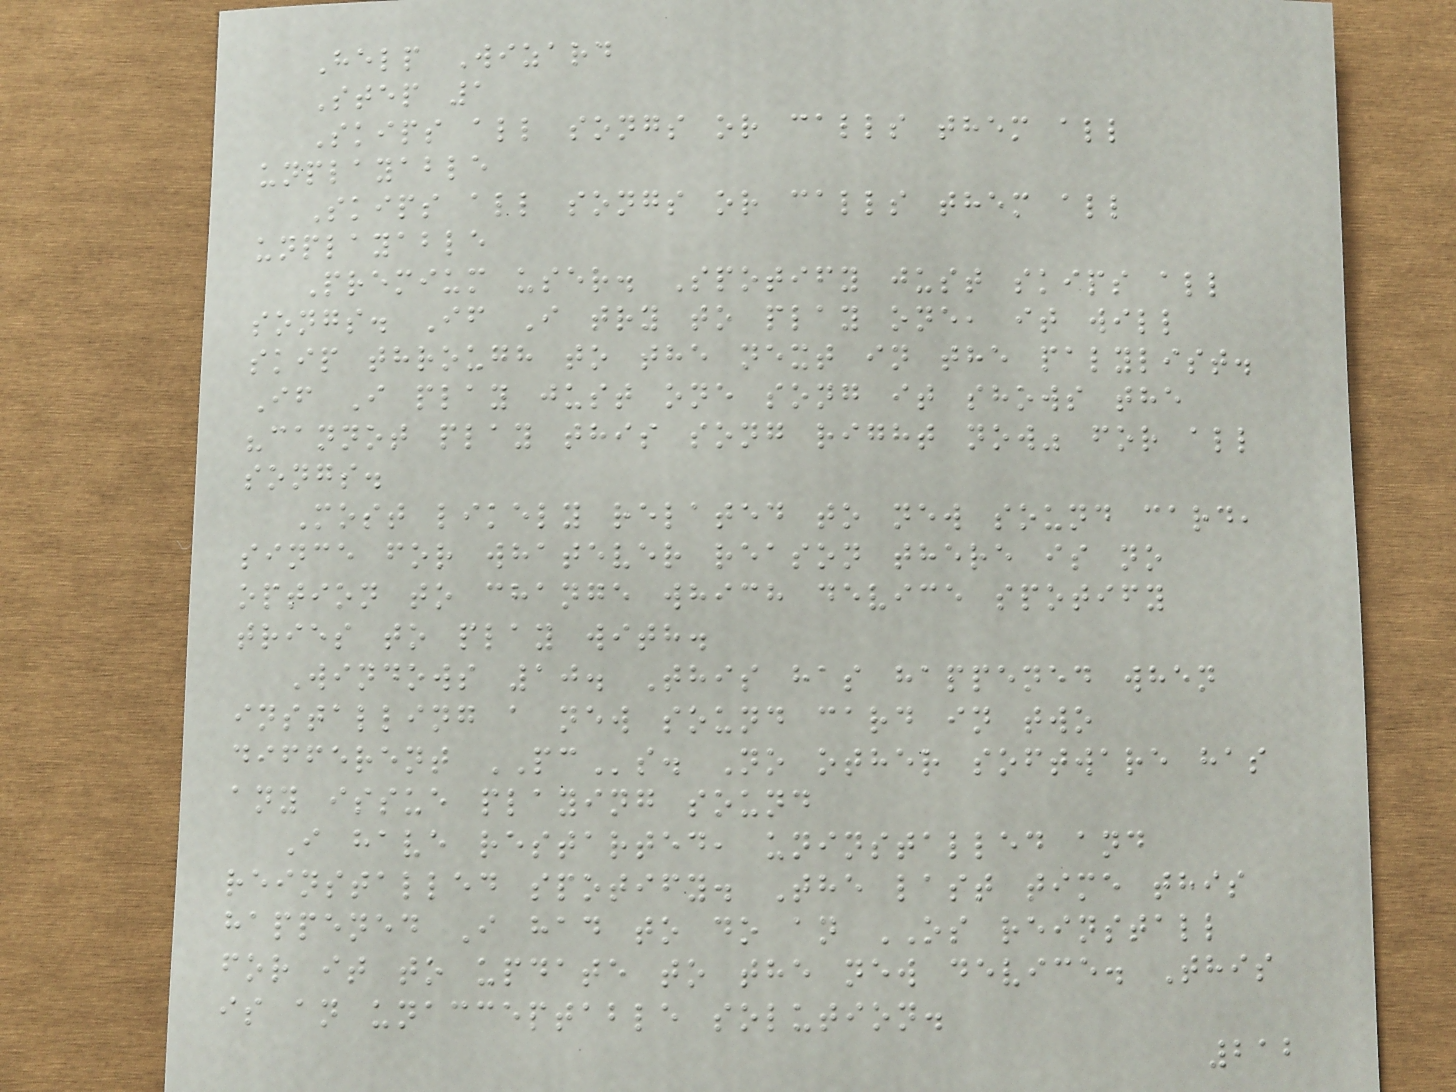Help Wizard
Step 1
Skips all songs or calls them all
unplayable
Skips all songs or calls them all
unplayable
Premium user. Spotify just skips all
songs. If I try to play one, it will
skip through to the next in the palylist.
If I play just one song it shows the
"cannot play this song right now" for all
songs.
Most likely related to new sound card,
since for whatever reason there is no
option to change which device spotify
tries to play with.
Windows 10. This has happened when
installing a new sound card in two
different PCs. No other software has
any issue playing sound
I have restarted, uninstalled and
reinstalled spotify. The last time this
happened I had to do an OS reinstall
for it to update to the new device. This
is an unacceptable solution.
212
